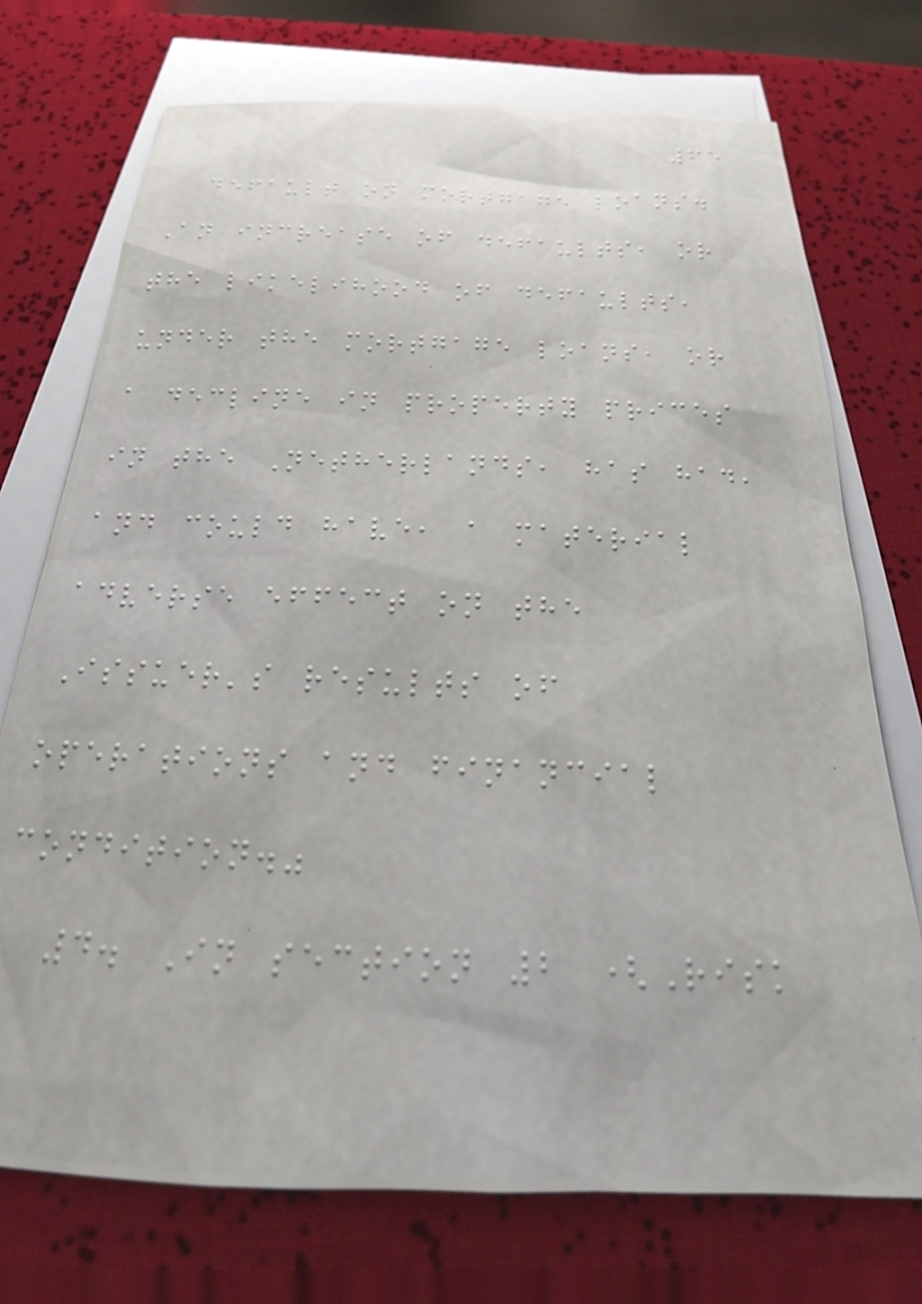65
default on mortgage loans.
An increase of defaults, or
the likelihood of defaults,
under the mortgage loans, or
a decline in property prices
in the Netherlands, has had,
and could have, a material
adverse effect on the
Issuer's results of
operations and financial
condition."
4. In section 2 (Risk
